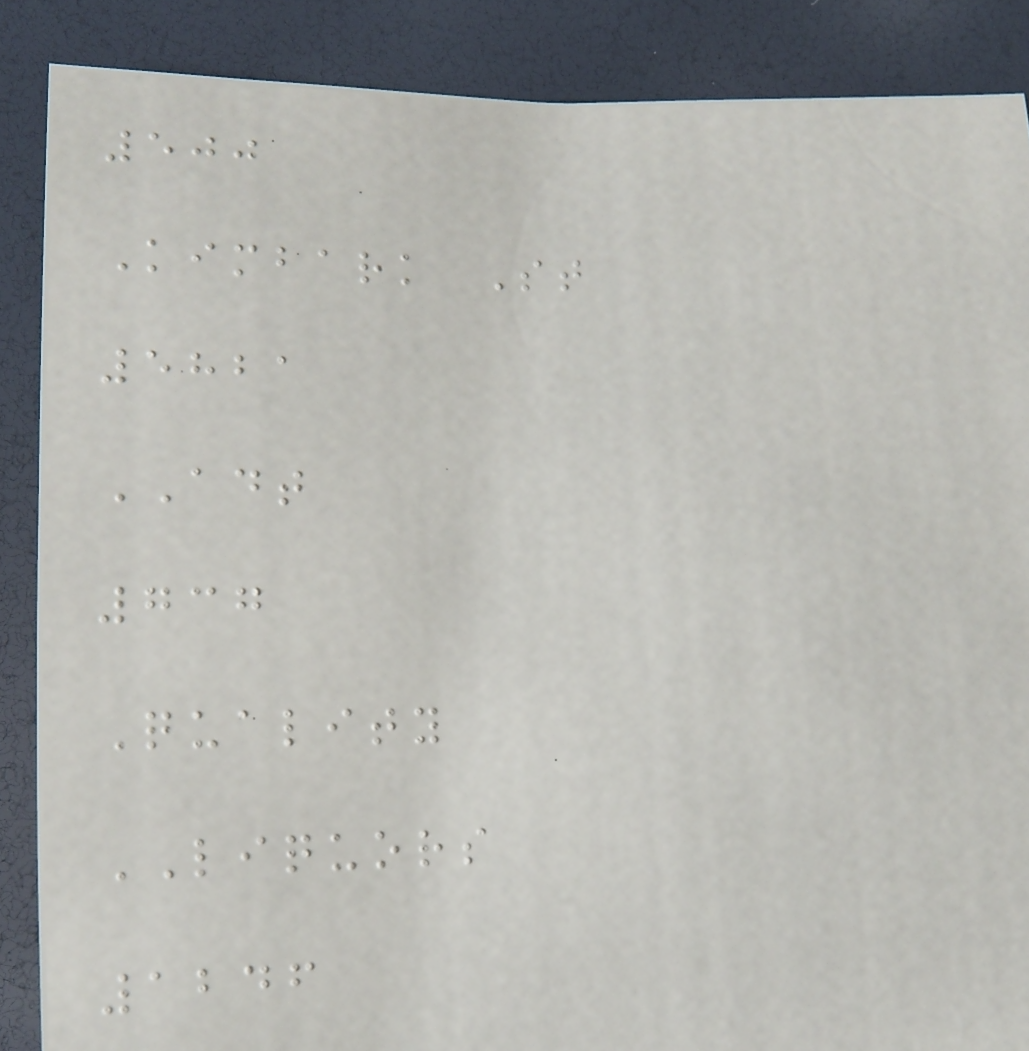500
Kimbark St
5821
ADT
737
Quality
LIQUORS
1246
